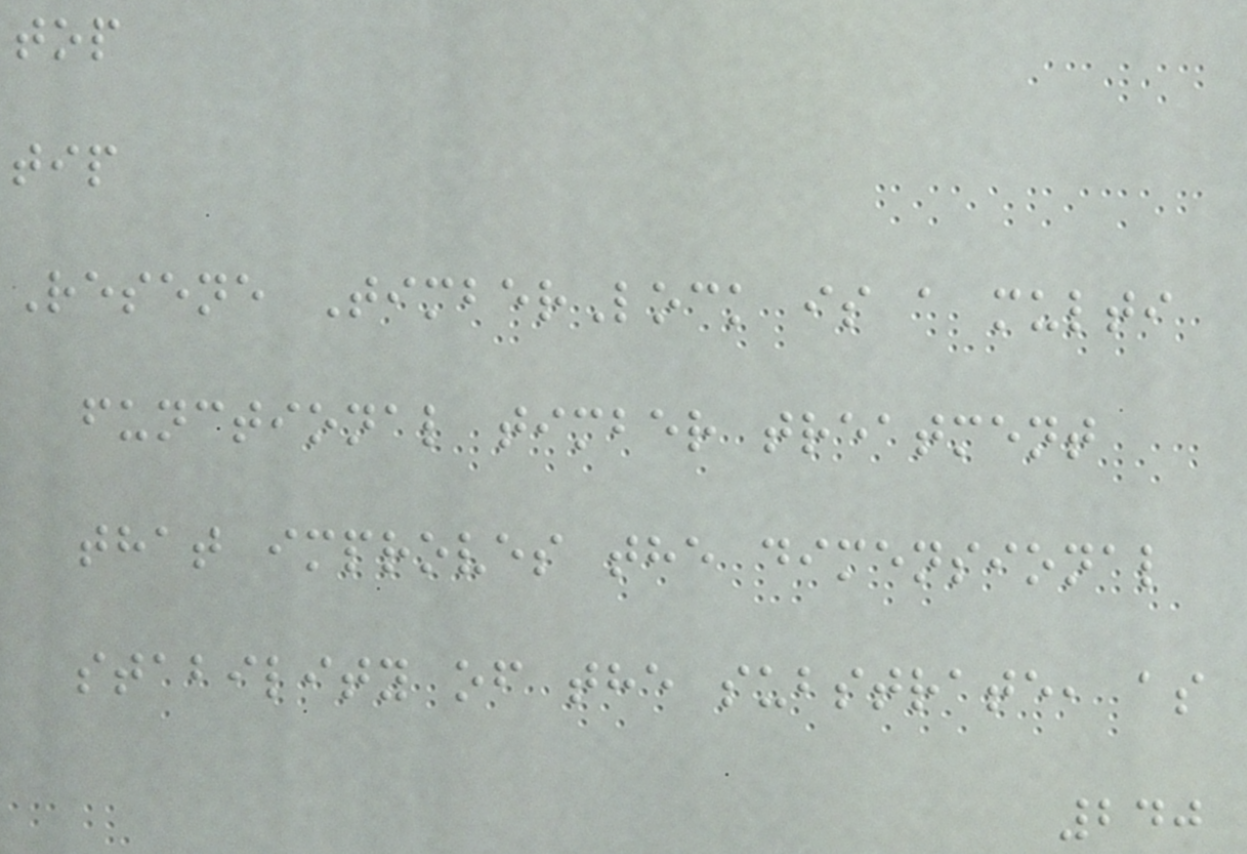top
tip
Resene TimberLock is a multi
functional timber treatment
that improves the dimensional
stability of the substrate, as
240
